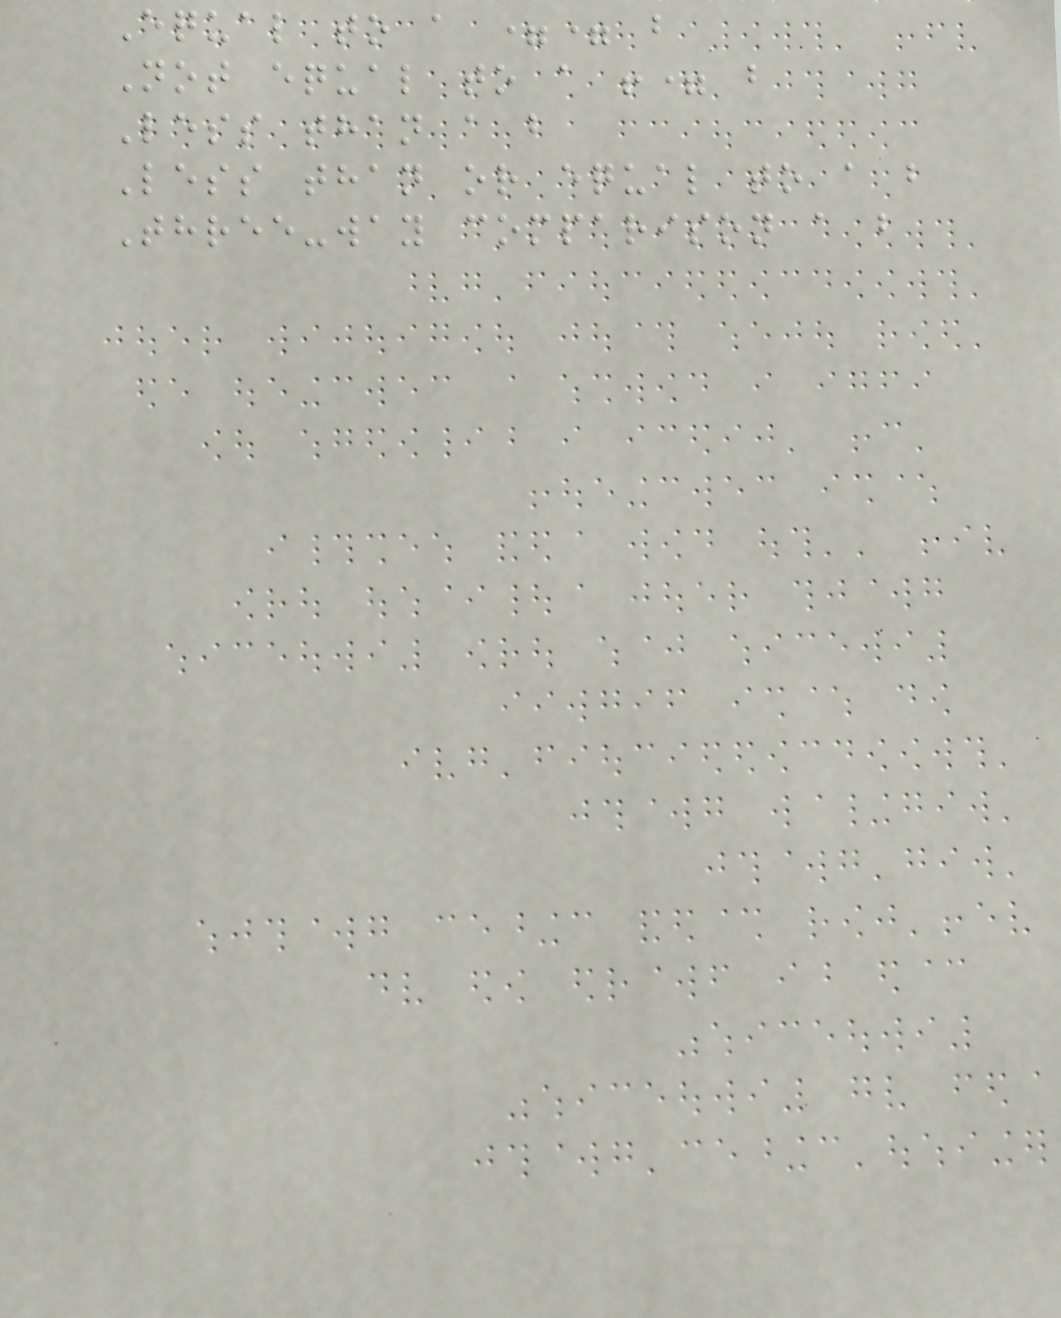Equal to a == b
Not equal to a != b
Less than a b
Less than or equal to a b
Three-way comparison a b
